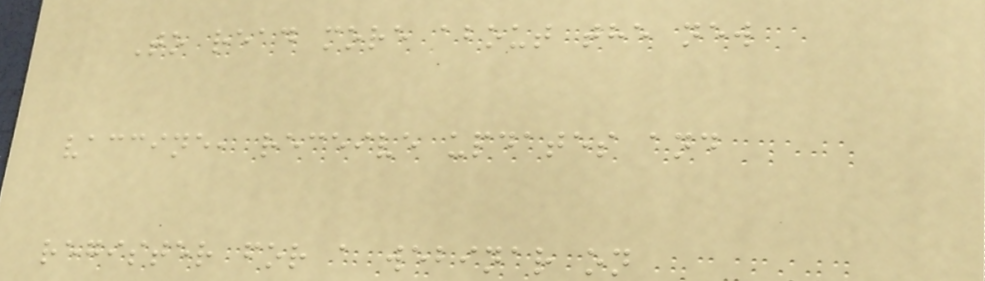To read more about the new
vaccine, receive updates and
register for a webinar on
